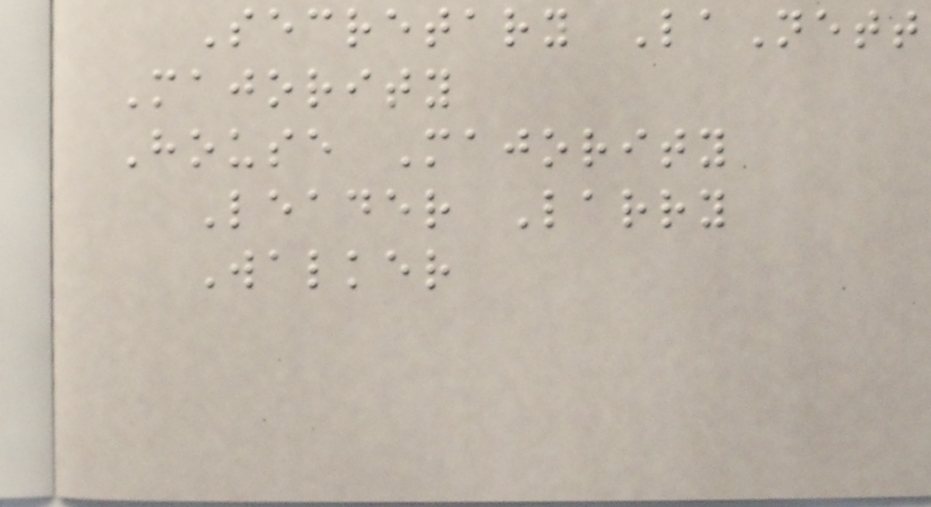Secretary LaNett
Majority
House Majority
Leader Larry
Walker
